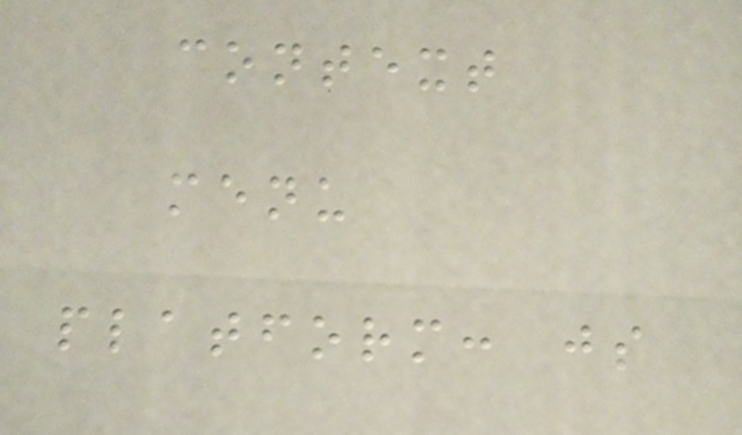context
menu
platform: js
